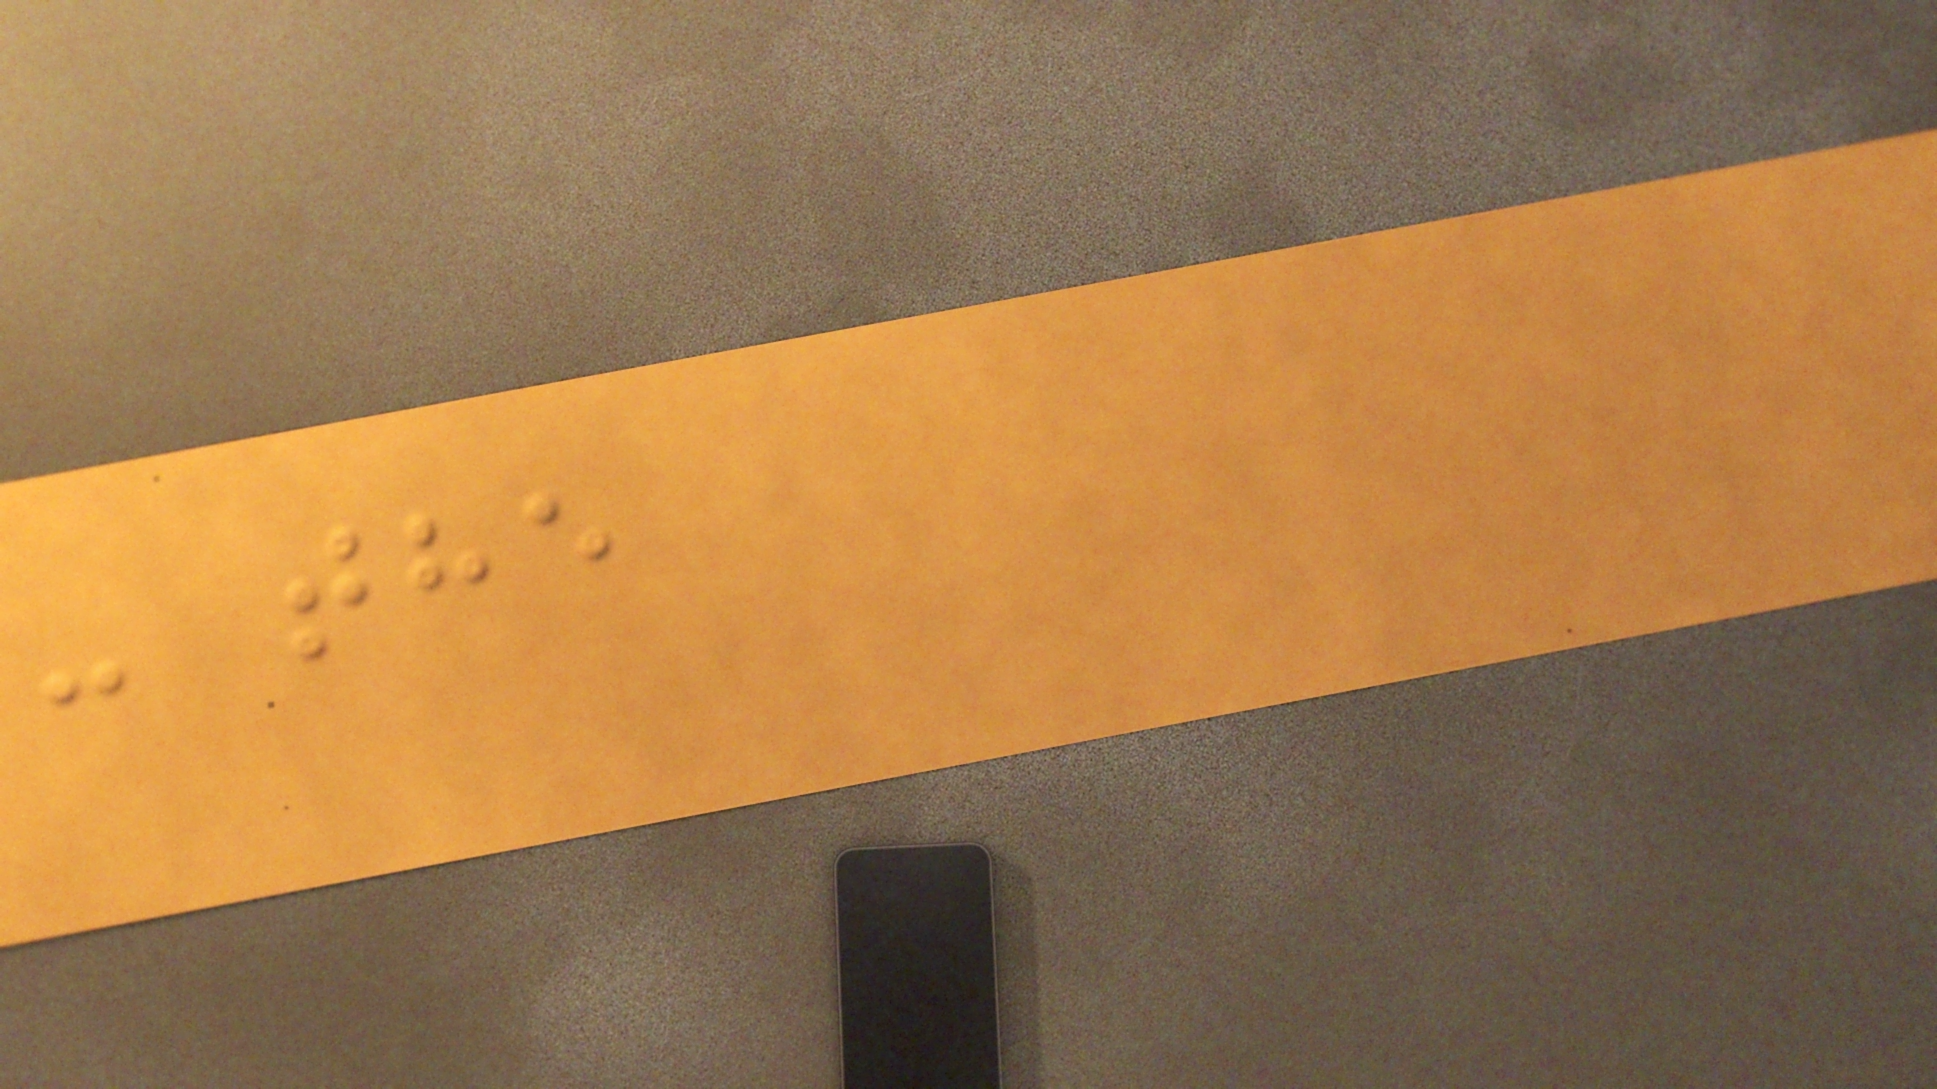- the
